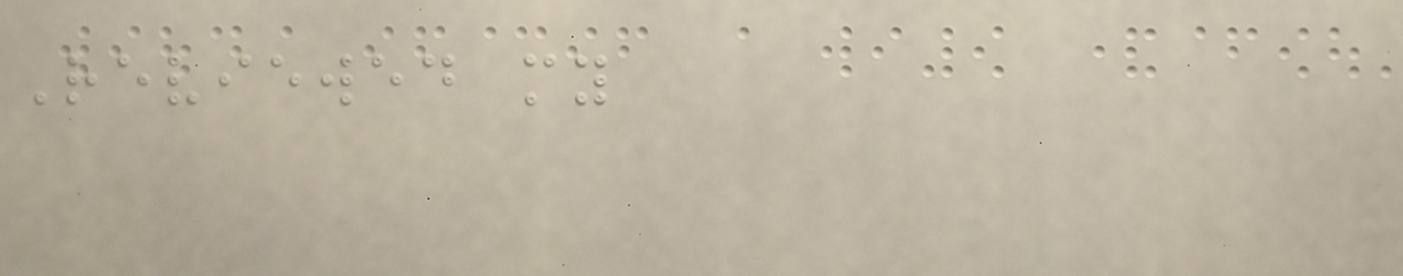Reviewed my
